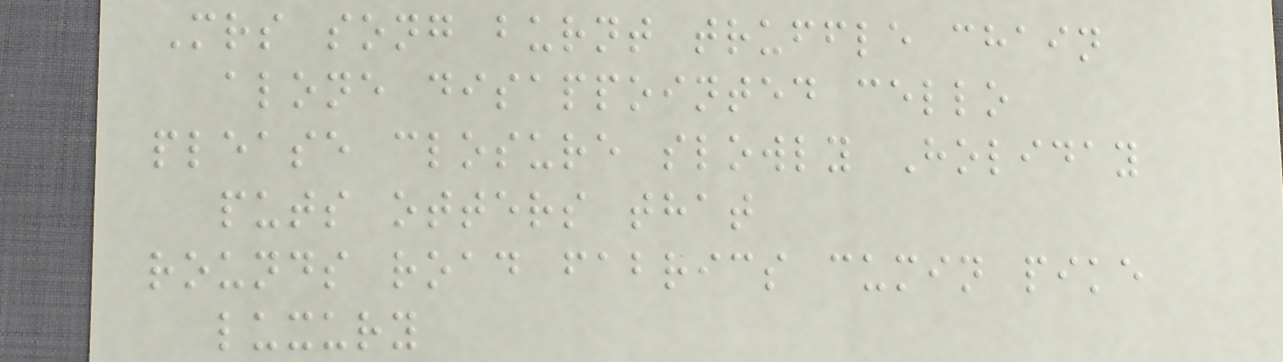Mrs song burnt truffle chain
alone disappointed cello
please closure slowly Holiday
puts otters that
rounds road fabrics cumin pike
luxury
